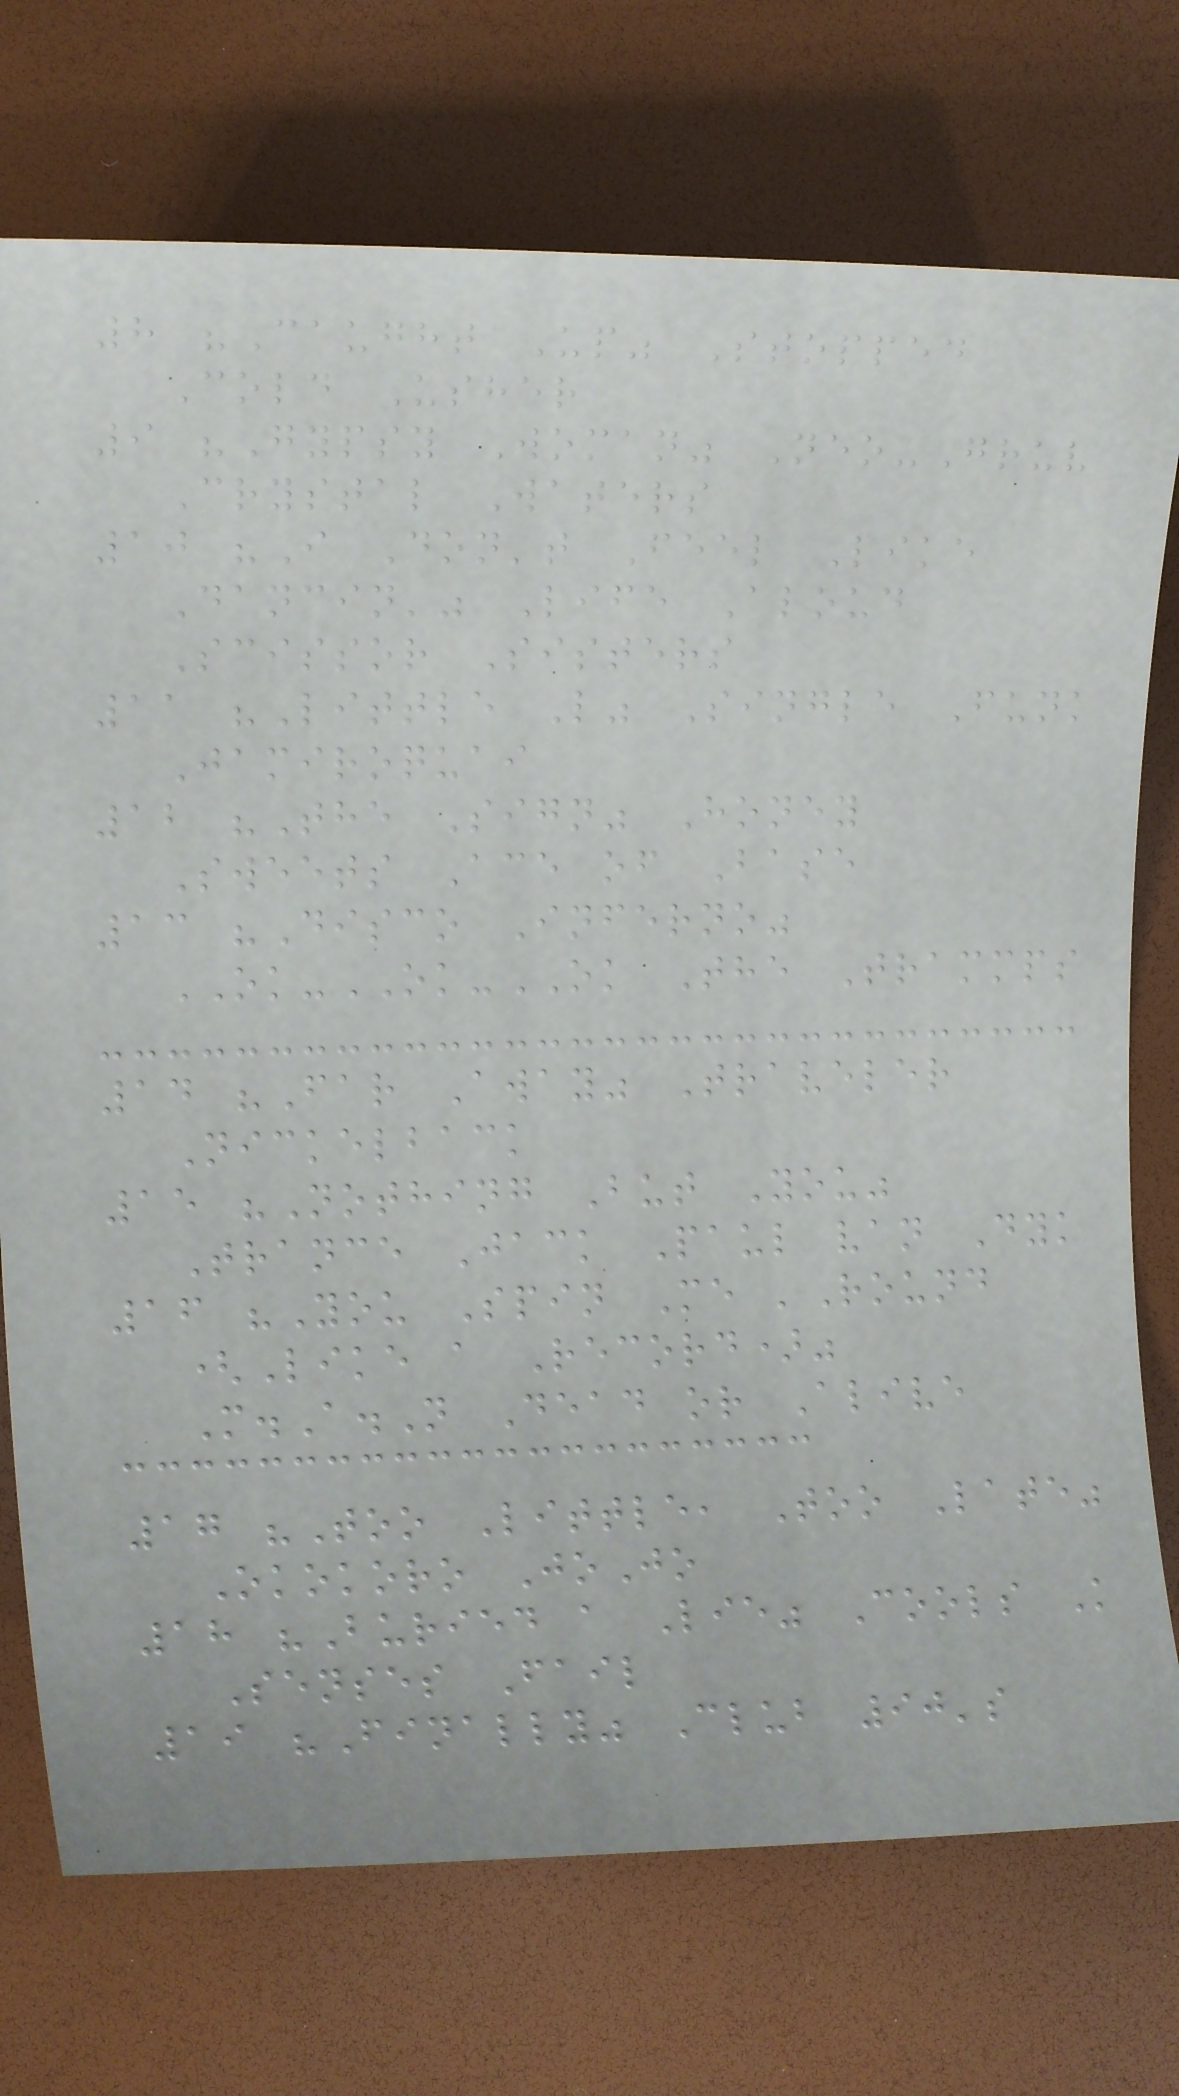8 "Caught Up" Stopped
Cold Usher
9 "Gypsy Woman" Neo-Gruv
Crystal Waters
10 "I Don't Feel Like
Dancin'" Life Aloud
Scissor Sisters
11 "Little L" Single Funk
Jamiroquai
12 "The Sign" Honey
Sweets Ace of Base
13 "Disco Inferno"
OK-OK-OK The Trammps
14 "Far Away" Traveler
Nickelback
15 "Nothing But You"
Trance Jack Paul van Dyk
16 "You Spin Me 'Round
(Like a Record)"
M.A.N Dead or Alive
17 "Too Little, Too Late"
Okokoro JoJo
18 "Buried a Lie" Cools K
Senses Fail
19 "Finally" Club 90's
